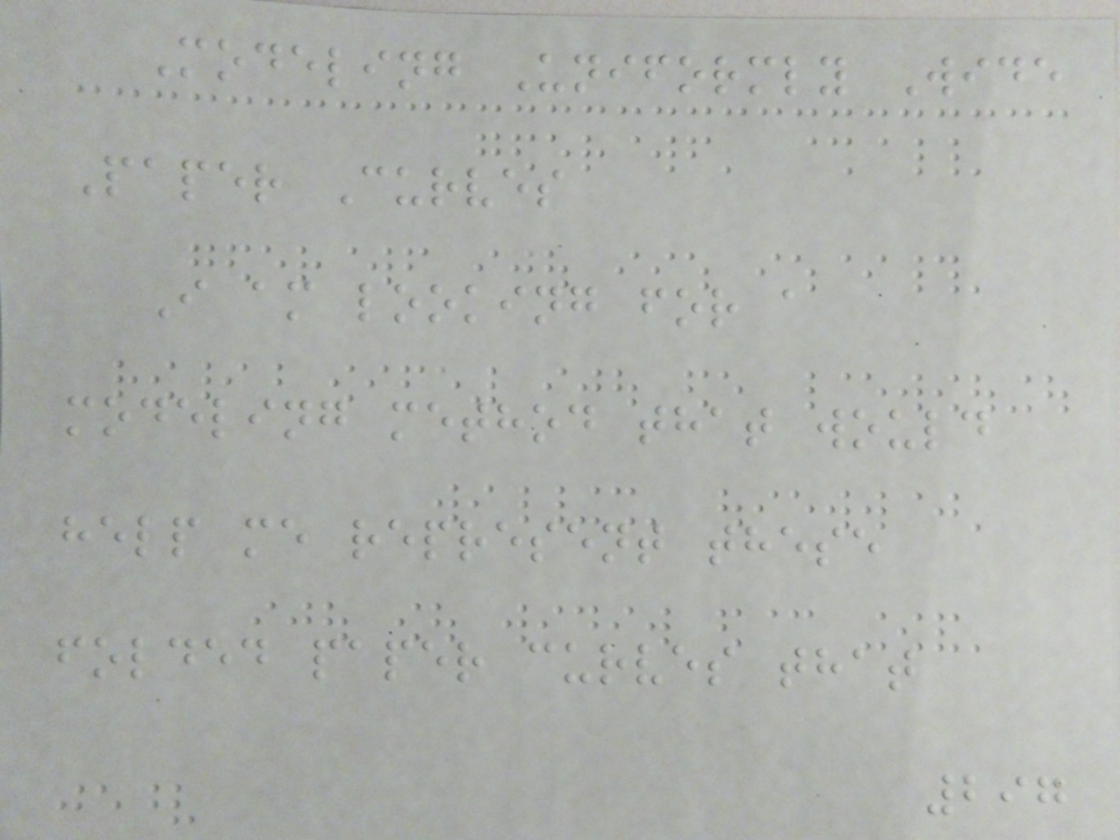Modeling Uniformly Wide
Paper Curves
I am looking for a
modeling method that would
help me represent these
folded paper curves that
297
